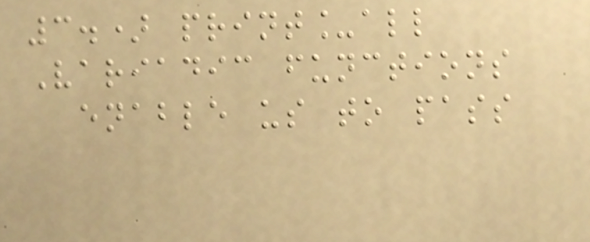3.) print_all
Variadic functions
enable us to pass
